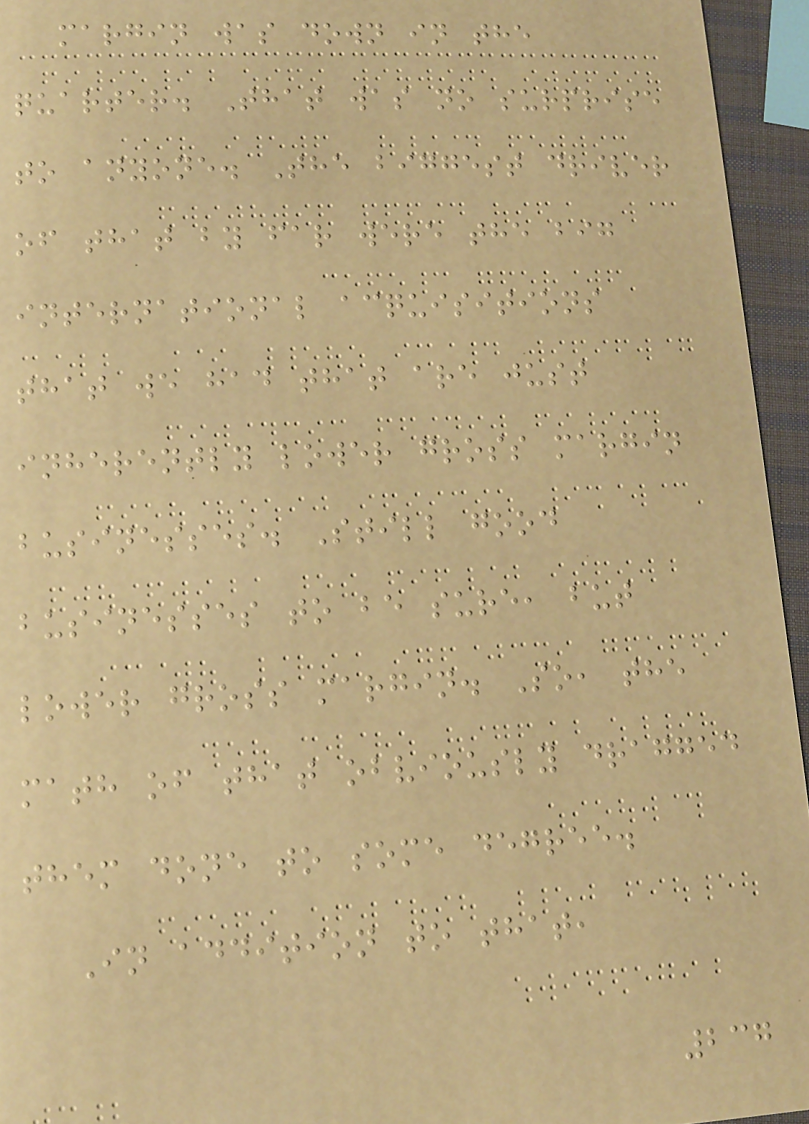margin was down in the
quarter. That was no surprise
to anyone. The biggest driver
of that by far were the big
international acquisitions
that we had that are just
inherently lower gross margin
businesses. Still good
businesses to be sure, but
lower gross margin. So, the
math of that obviously dragged
them done to some degree.
In addition to that,
237
